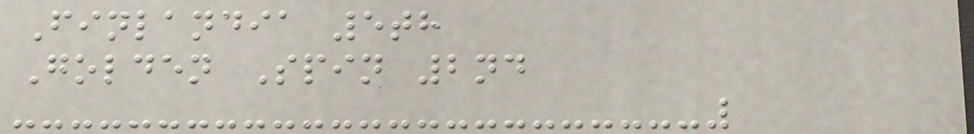Finlandia 5th
Golden Spin 2nd
